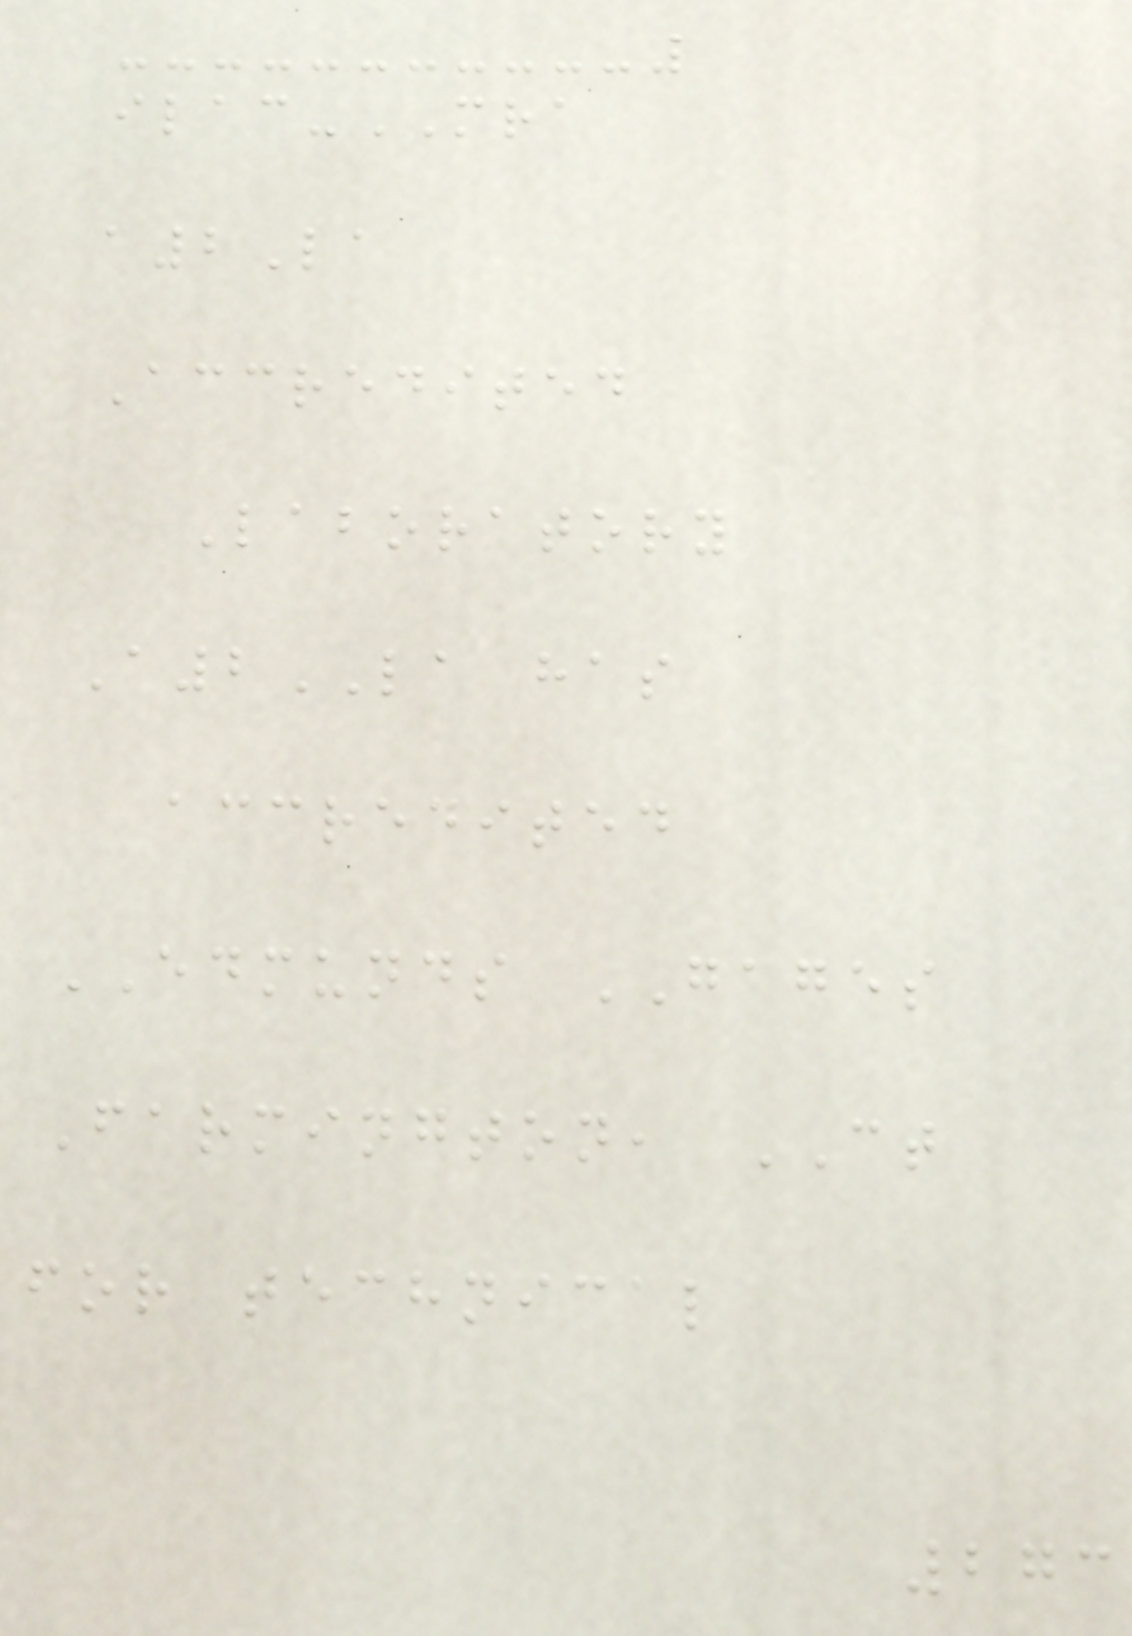ilac-MRA
a2La
Accredited
Laboratory
A2LA has
accredited
EDMUNDS GAGES
Farmington, CT
for technical
273
